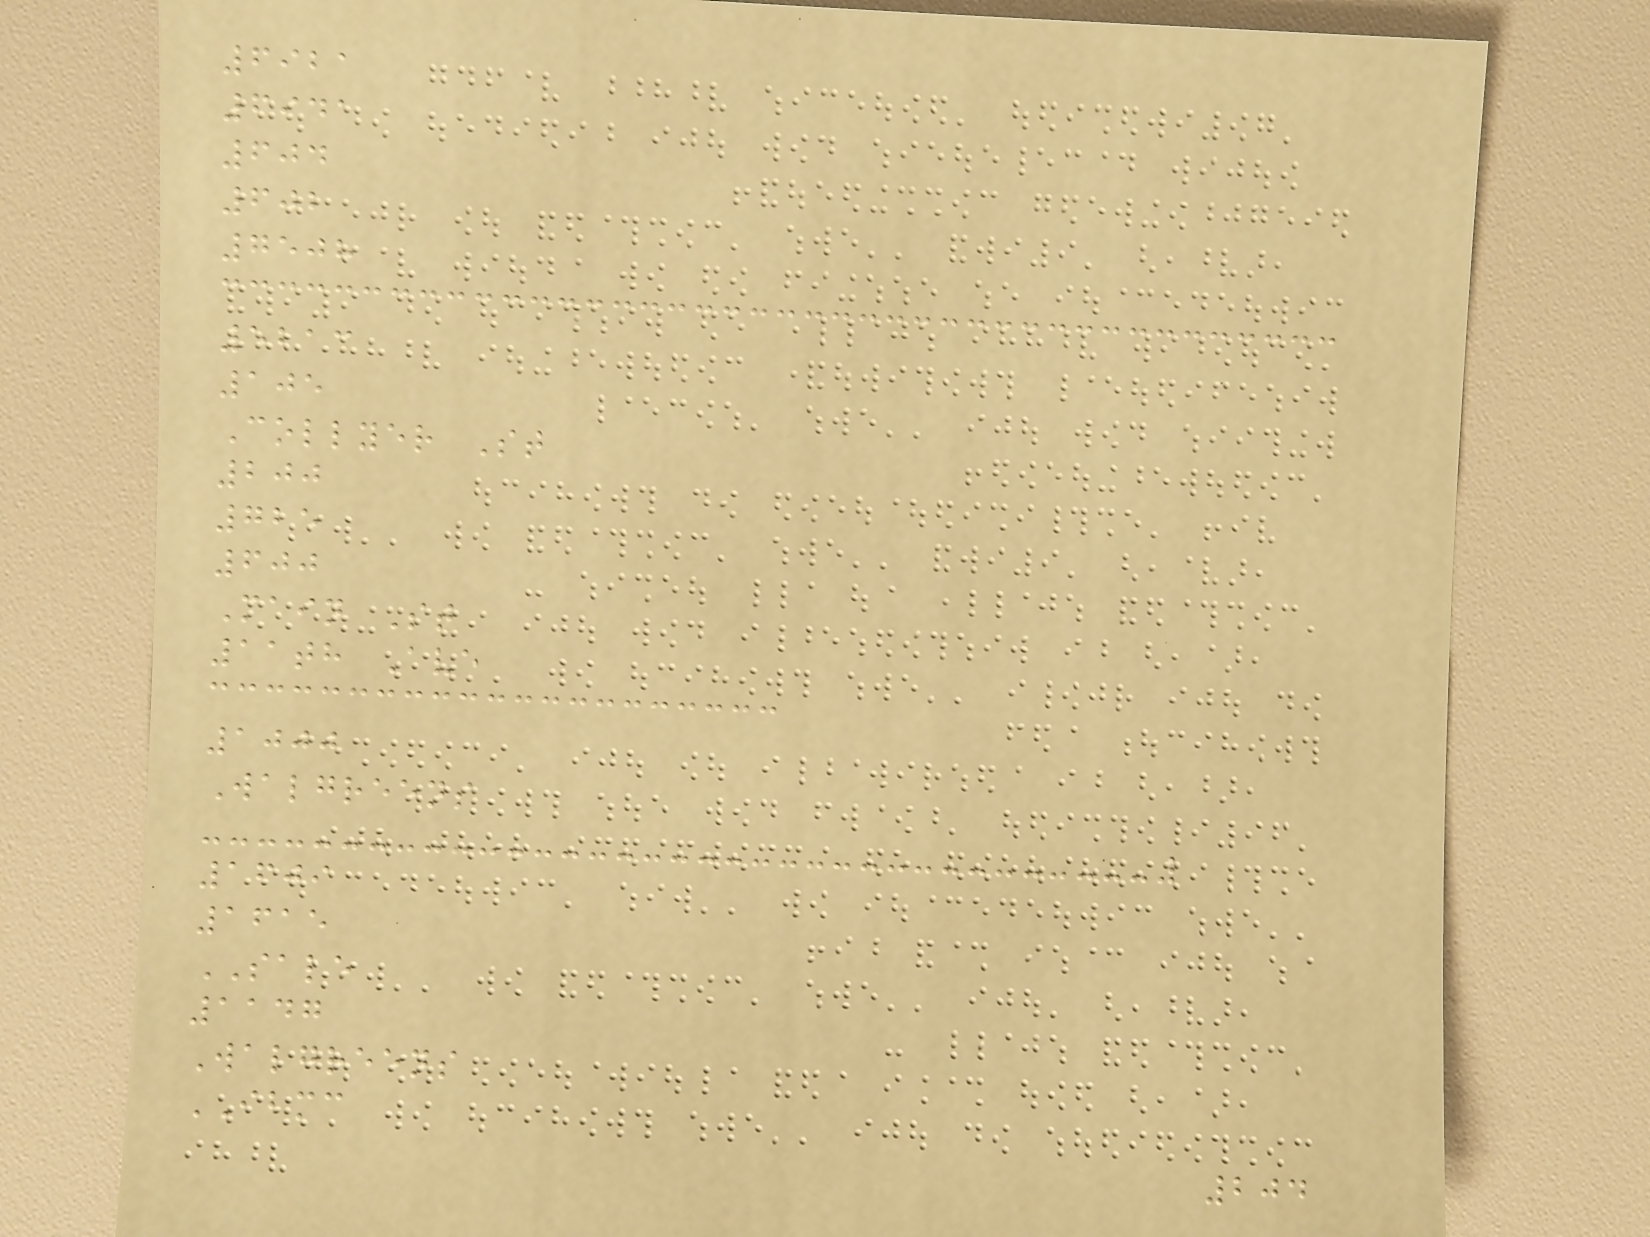6921
6941
604
602
7508
5213
105
Collyer St
200
725
600
Main St
11th Ave
1000
Walgreens
1609
1615
SALE
1147
Walgreens
IBMC
204
